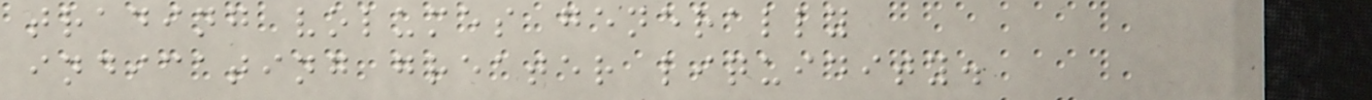trading volumes generally
indicating greater liquidity.
